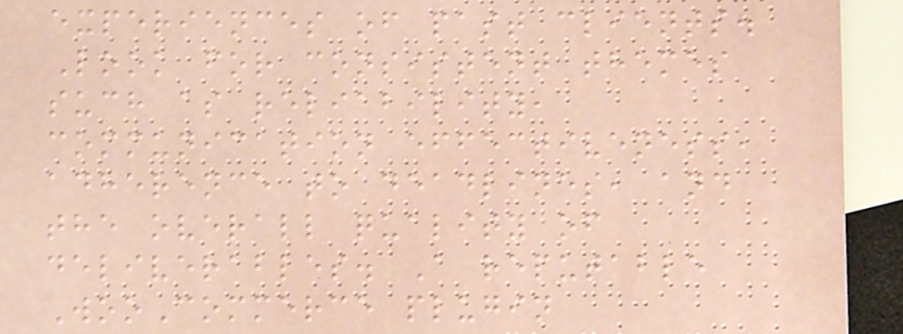experiences of past clients.
Look for consistent themes
such as reliability,
communication effectiveness,
adherence to deadlines, and
the overall quality of
deliverables. A reputable
WooCommerce plugin
